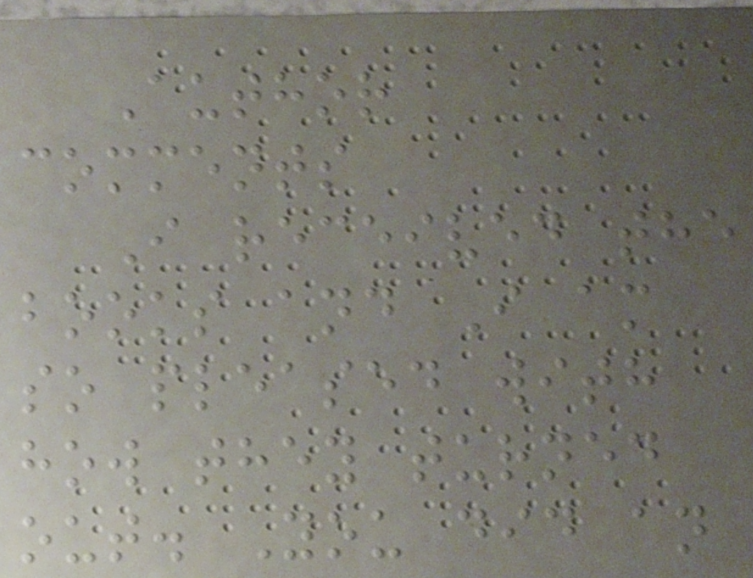Author
comments
I received the
books and I am
so pleased with
how they turned
out. You did an
